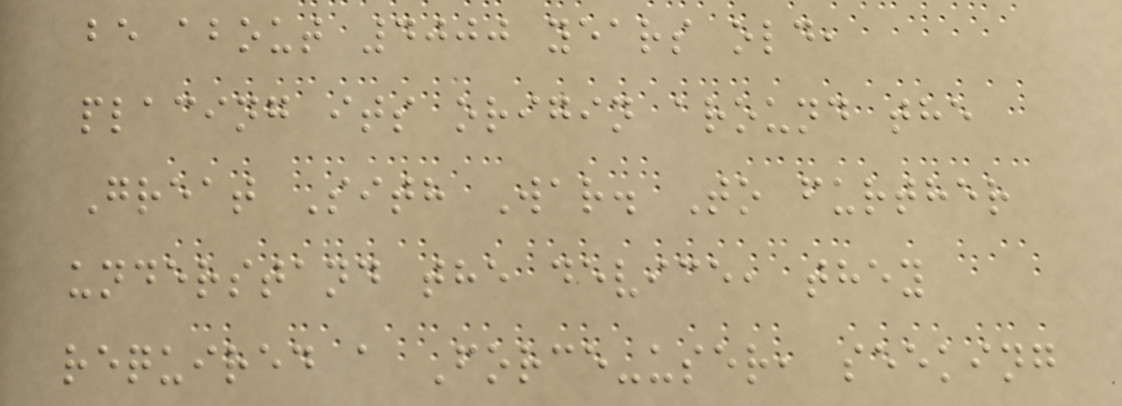be about 4000 years old,
placing its origin around the
Great Sith War. To further
understand the device, they
required a Force-user, seeking
